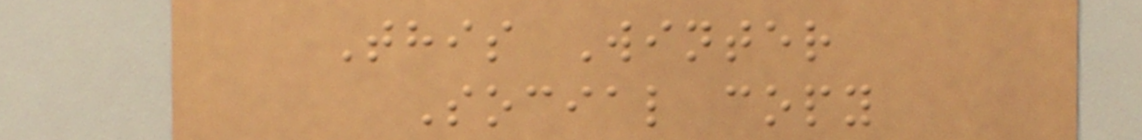This Winter
Social copy
